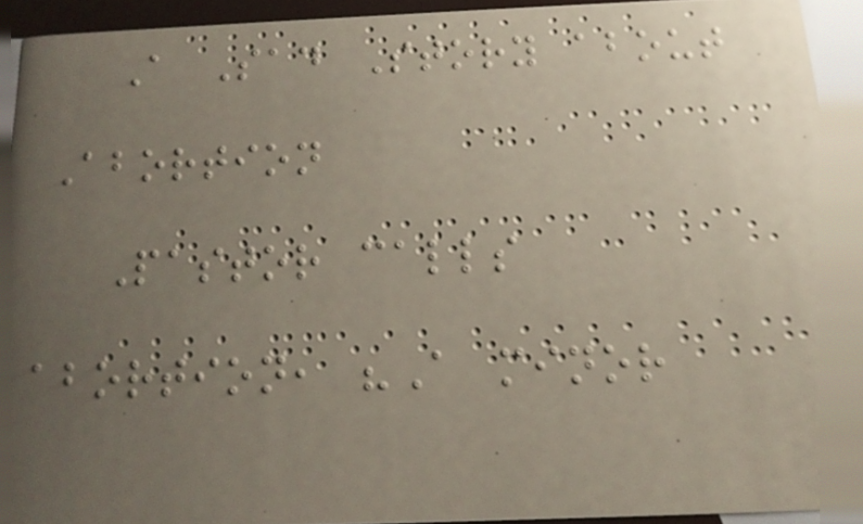A Sad Story about
Abortion
Pastor calls
abortion, "A minor
